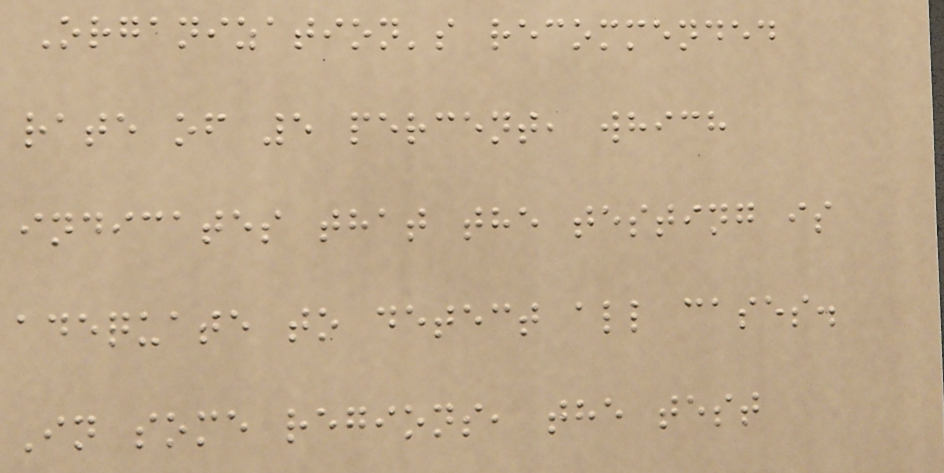Organization's recommended
rate of 5 percent, which
indicates that the testing is
adequate to detect all cases.
In some regions, the test
